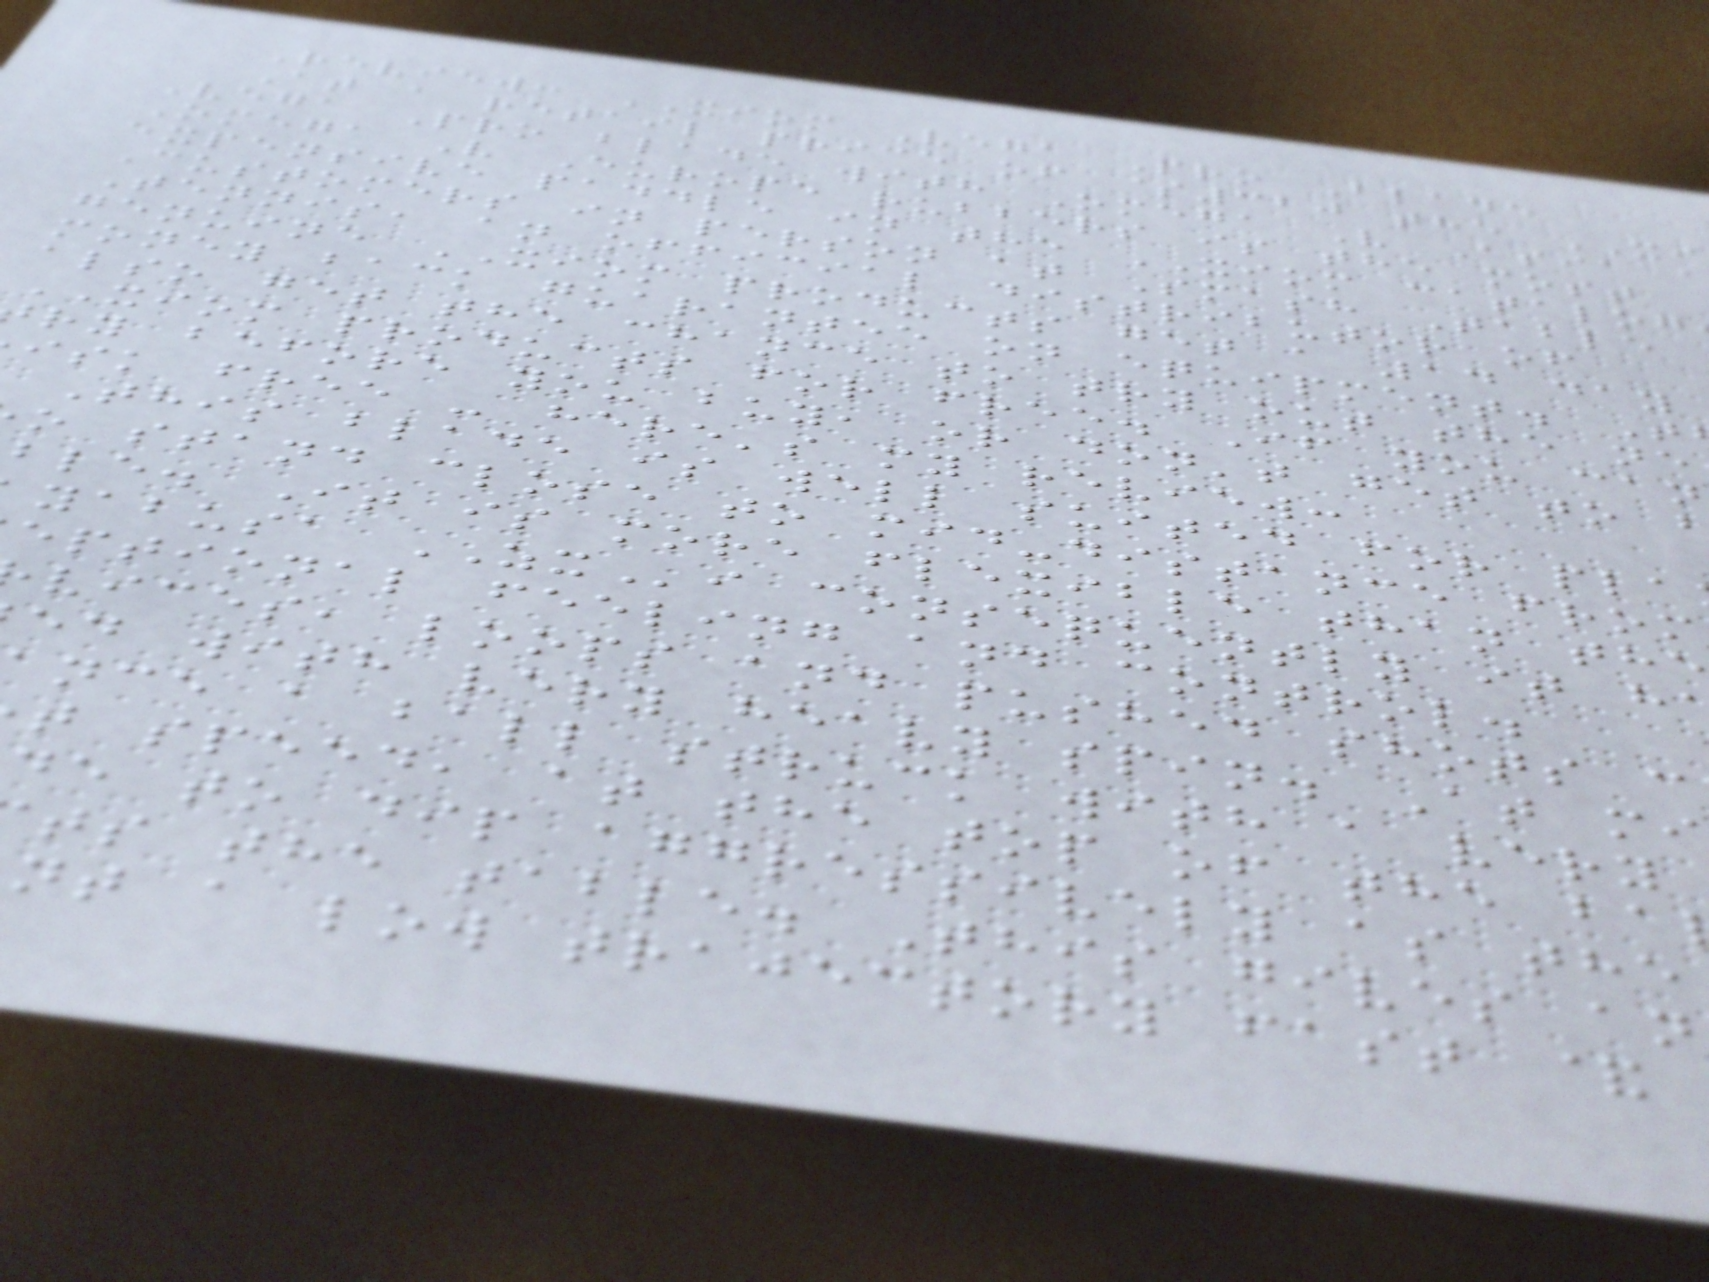Review: XIOM Vega Pro Blade
At a retail price of $320 the XI
Vega Pro blade with Omega V Asia
Omega V Europe rubbers is the most
expensive paddle in the XIOM catalog
Customers in person at Smash Table
Tennis, an official distributor of
genuine XIOM products get a 14 day
money back guarantee on equipment. T
also get the chance to try out the ne
XIOM products for free. If you can
ry before you buy, or don't get to
isk free - here's my review:
This blade is well suited for pla
o stand close to mid-distance from
ble. It is more flexible than the
yabusa ZXi consequently it h
eptional feeling and control.
vices, loops and pushed shots c
ed with very heavy spin. At mi
nce a ball struck with a very
t speed, at the top of the ba
de to dip aggressively as the
ts the table. This gives an
nt a low trajectory fast &
